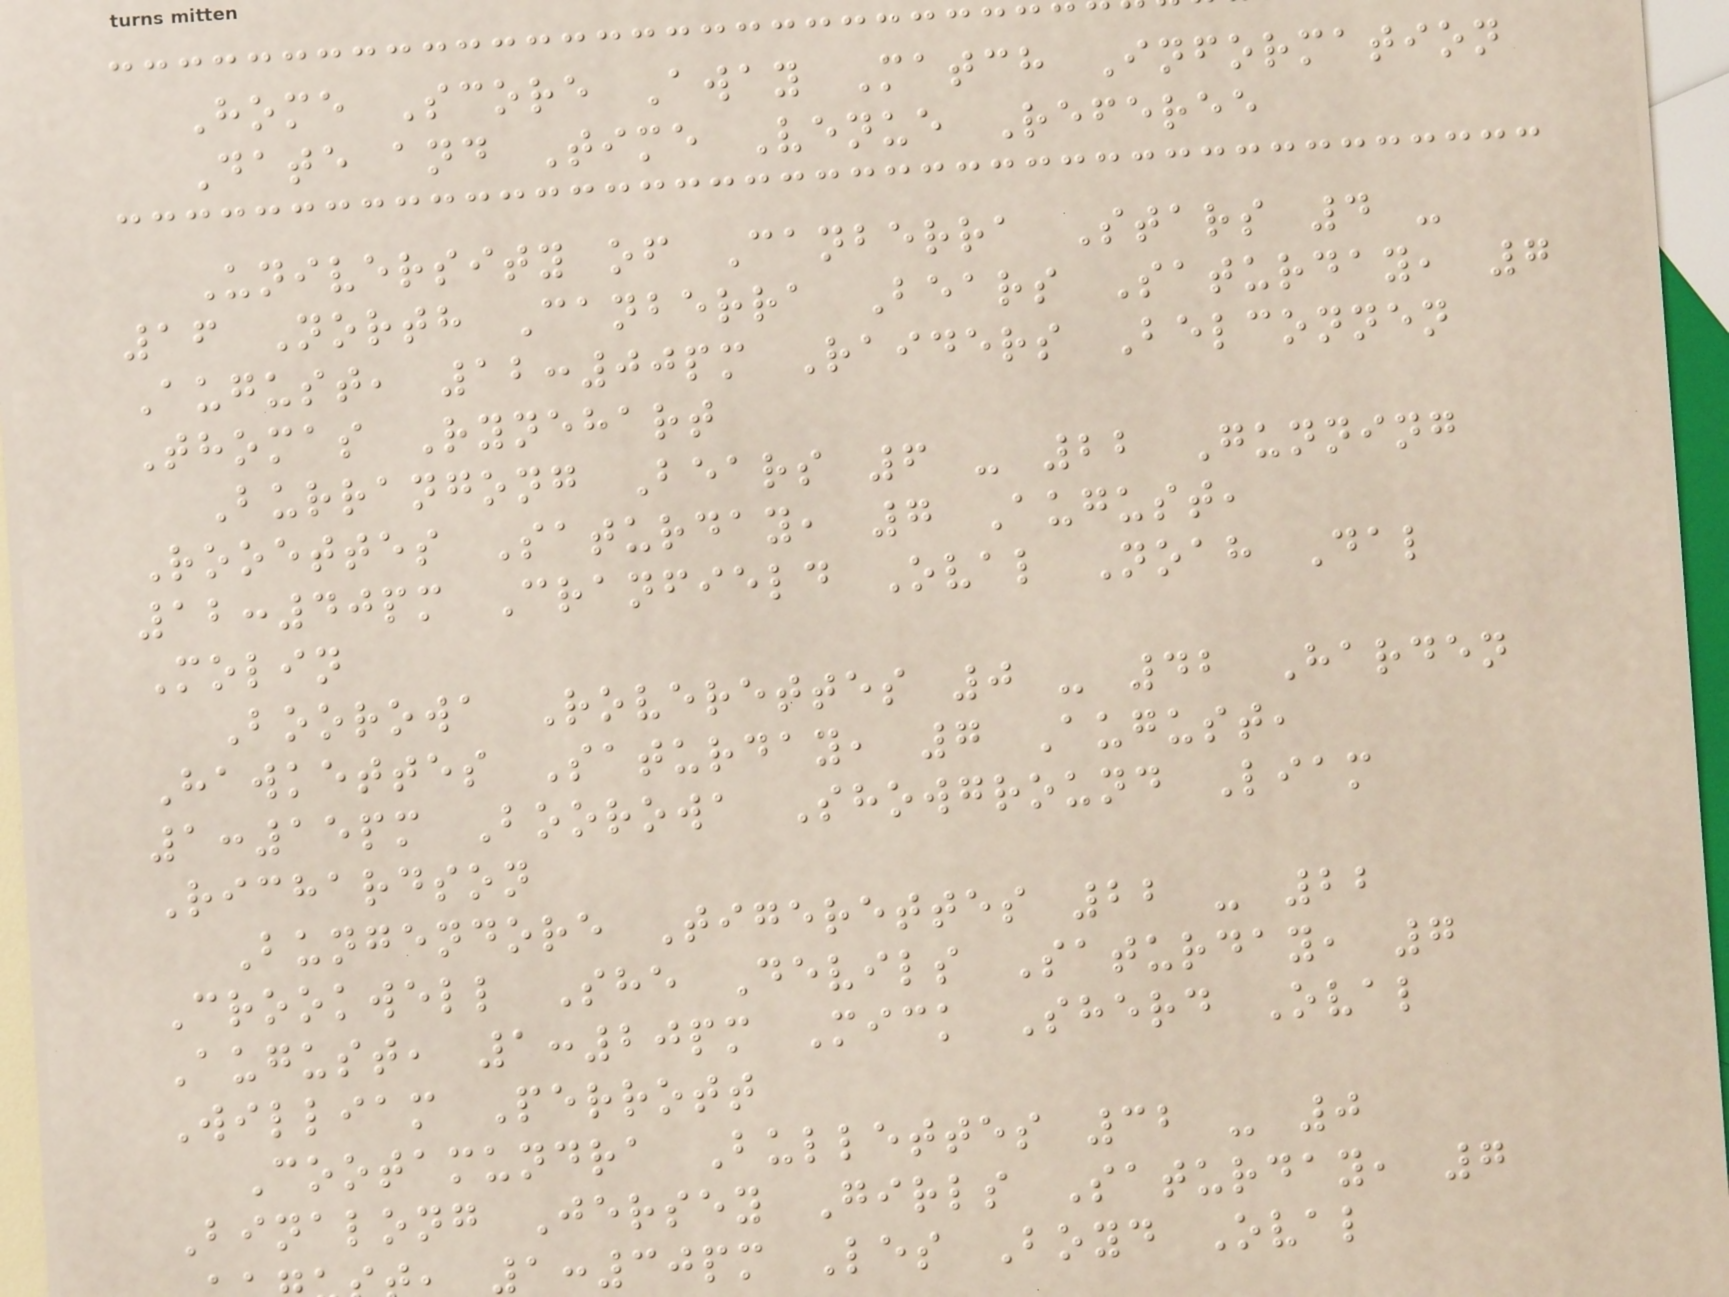Home Score Away Match Information
Date and Time Venue Referee
University of Canberra Stars 4 -
16 North Canberra Bears Saturday, 7
August, 12:00pm Raiders Belconnen
Thomas Rynehart
Burrangong Bears 6 - 22 Gunning
Rooettes Saturday, 7 August,
12:40pm Cranfield Oval Noah Dal
Molin
Boorowa Roverettes 0 - 42 Harden
Hawkettes Saturday, 7 August,
1:15pm Boorowa Showground Liam
Richardson
Bungendore Tigerettes 22 - 22
Crookwell She Devils Saturday, 7
August, 1:20pm Mick Sherd Oval
William Perrott
Cootamundra Bullettes 32 - 0
Binalong Jersey Girls Saturday, 7
1:30pm Les Boyd Oval
